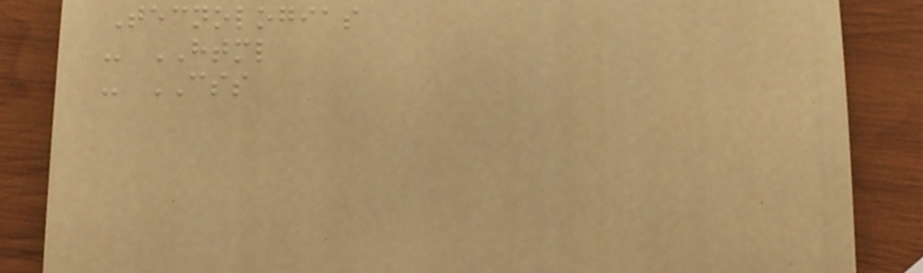Tecnologias
- HTML
- CSS
